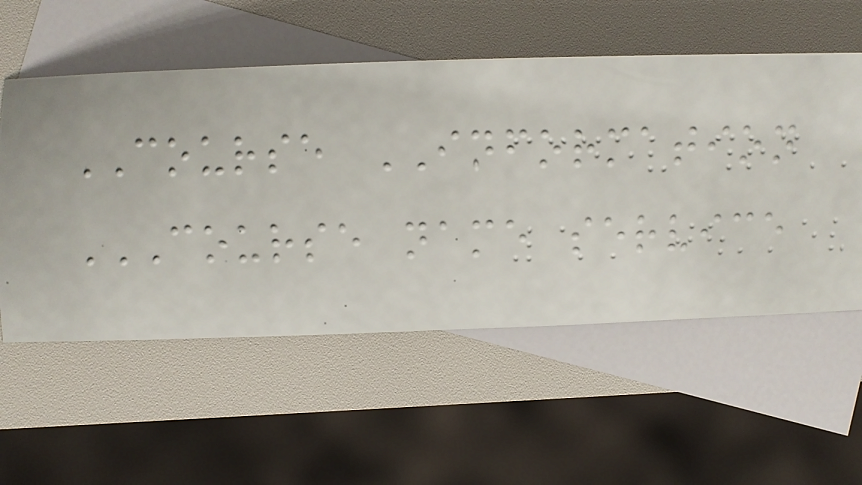COURSE INFORMATION
COURSE NAME SERVICE
